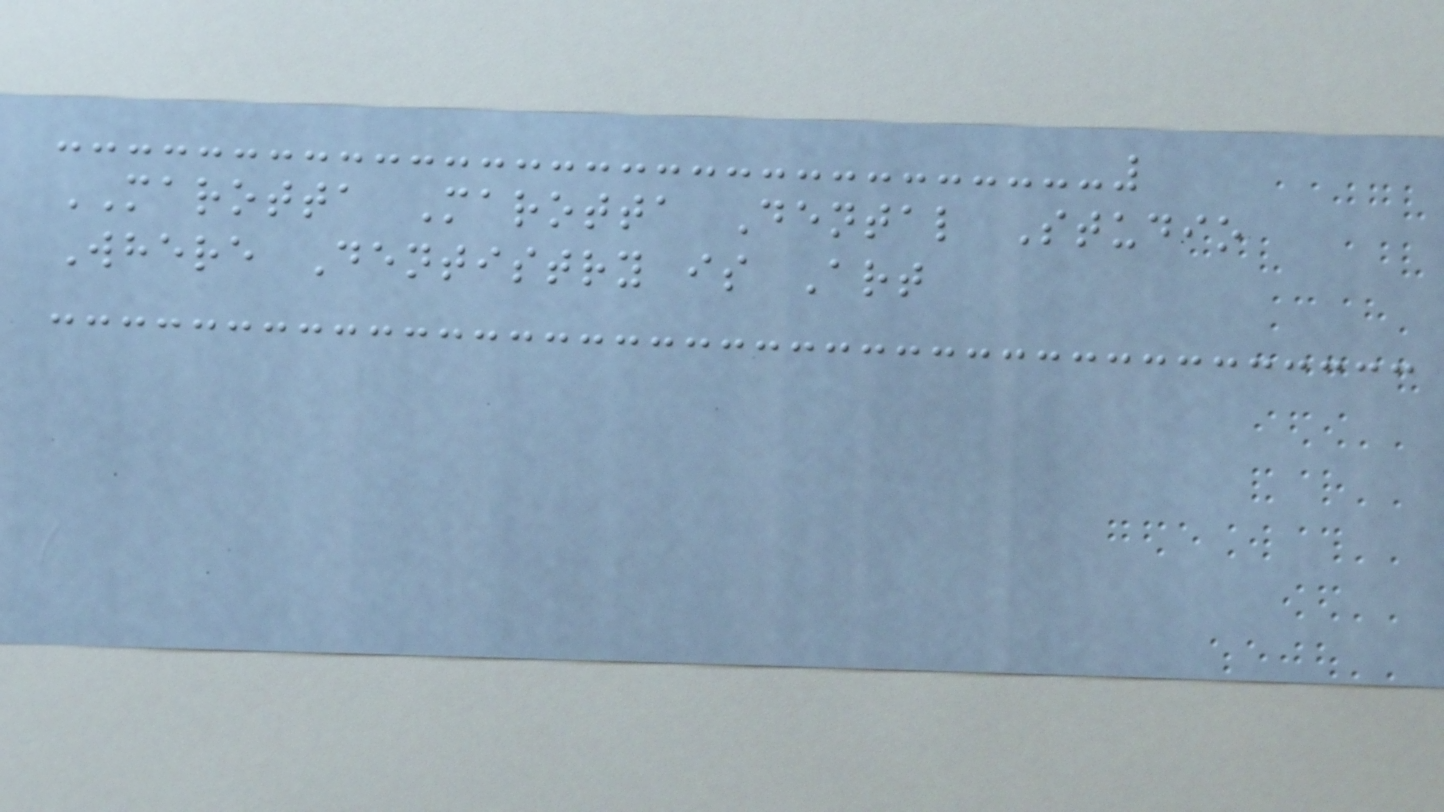MAROTTA Marotta Dental Studio
Where Dentistry is Art
